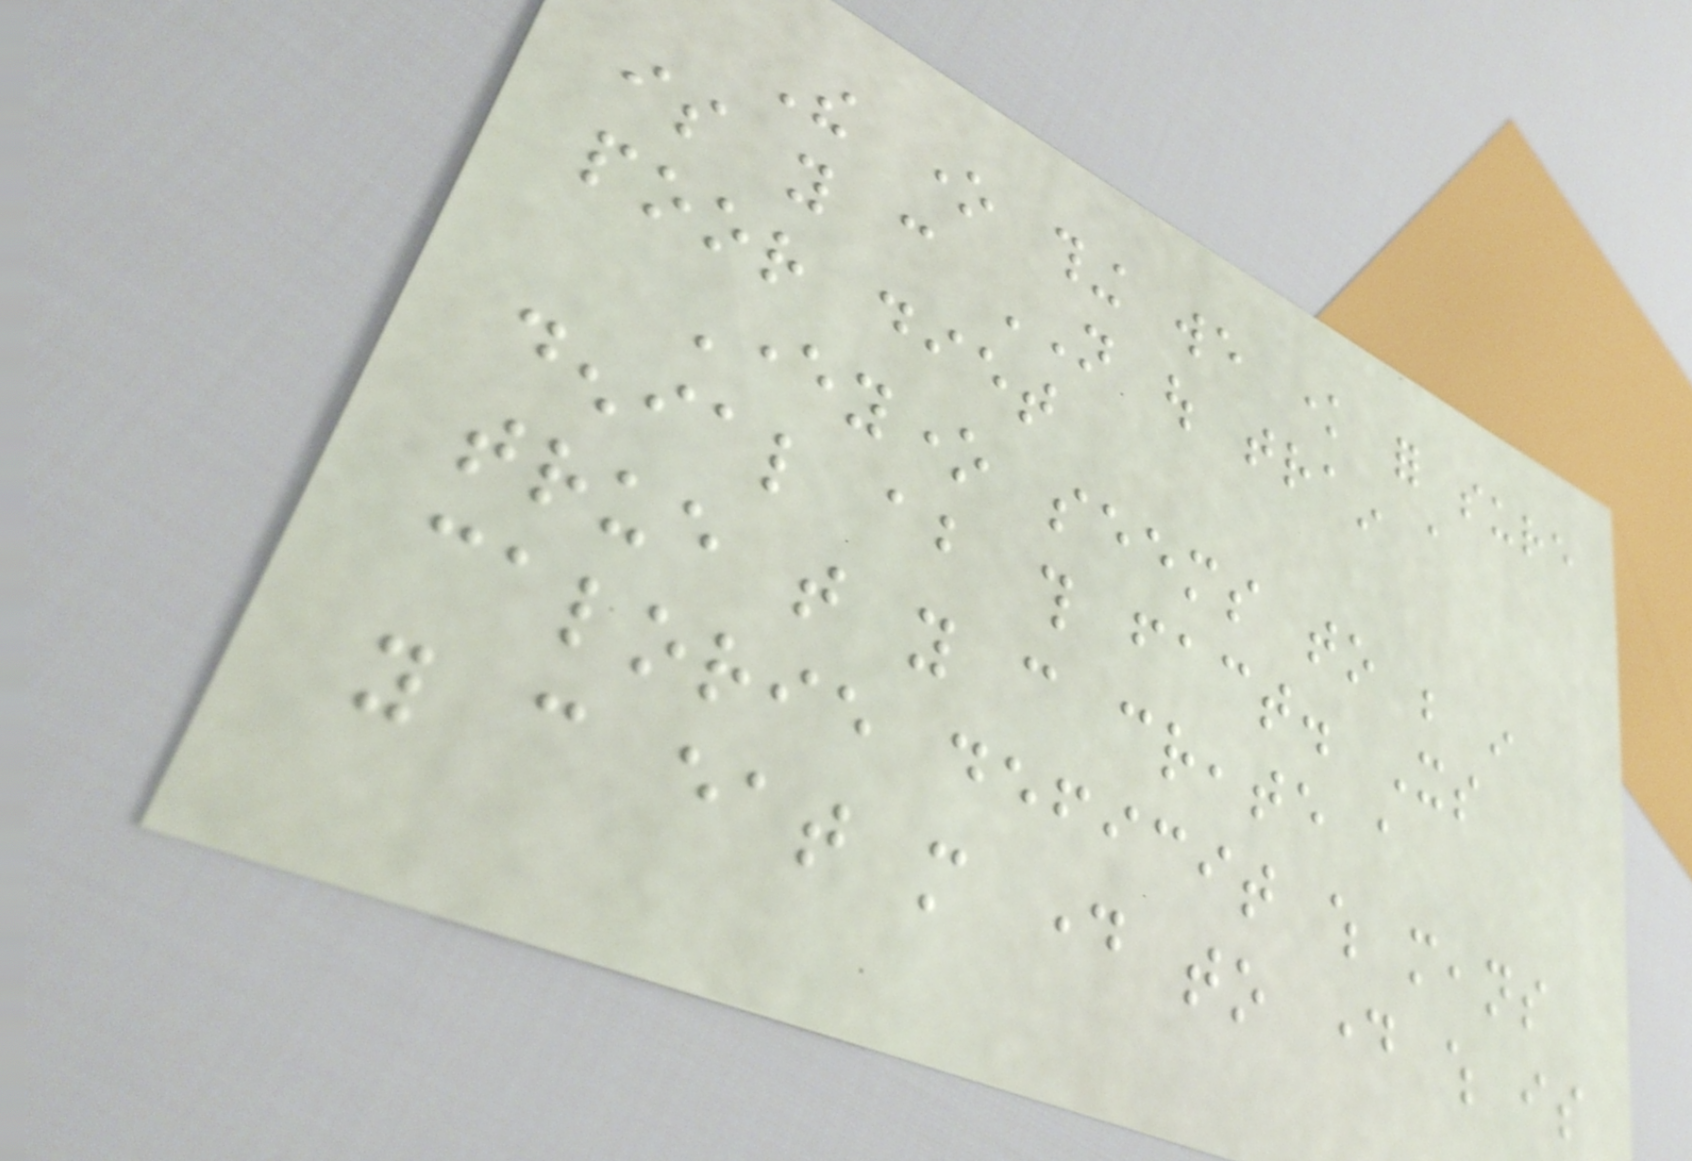The one thing we know for sure
is you can NOT out train a
poor diet
Everyone seems to be in
denial about this fact. Its
true that you can create a
calorie deficit which means
you can eat more day to day which is
